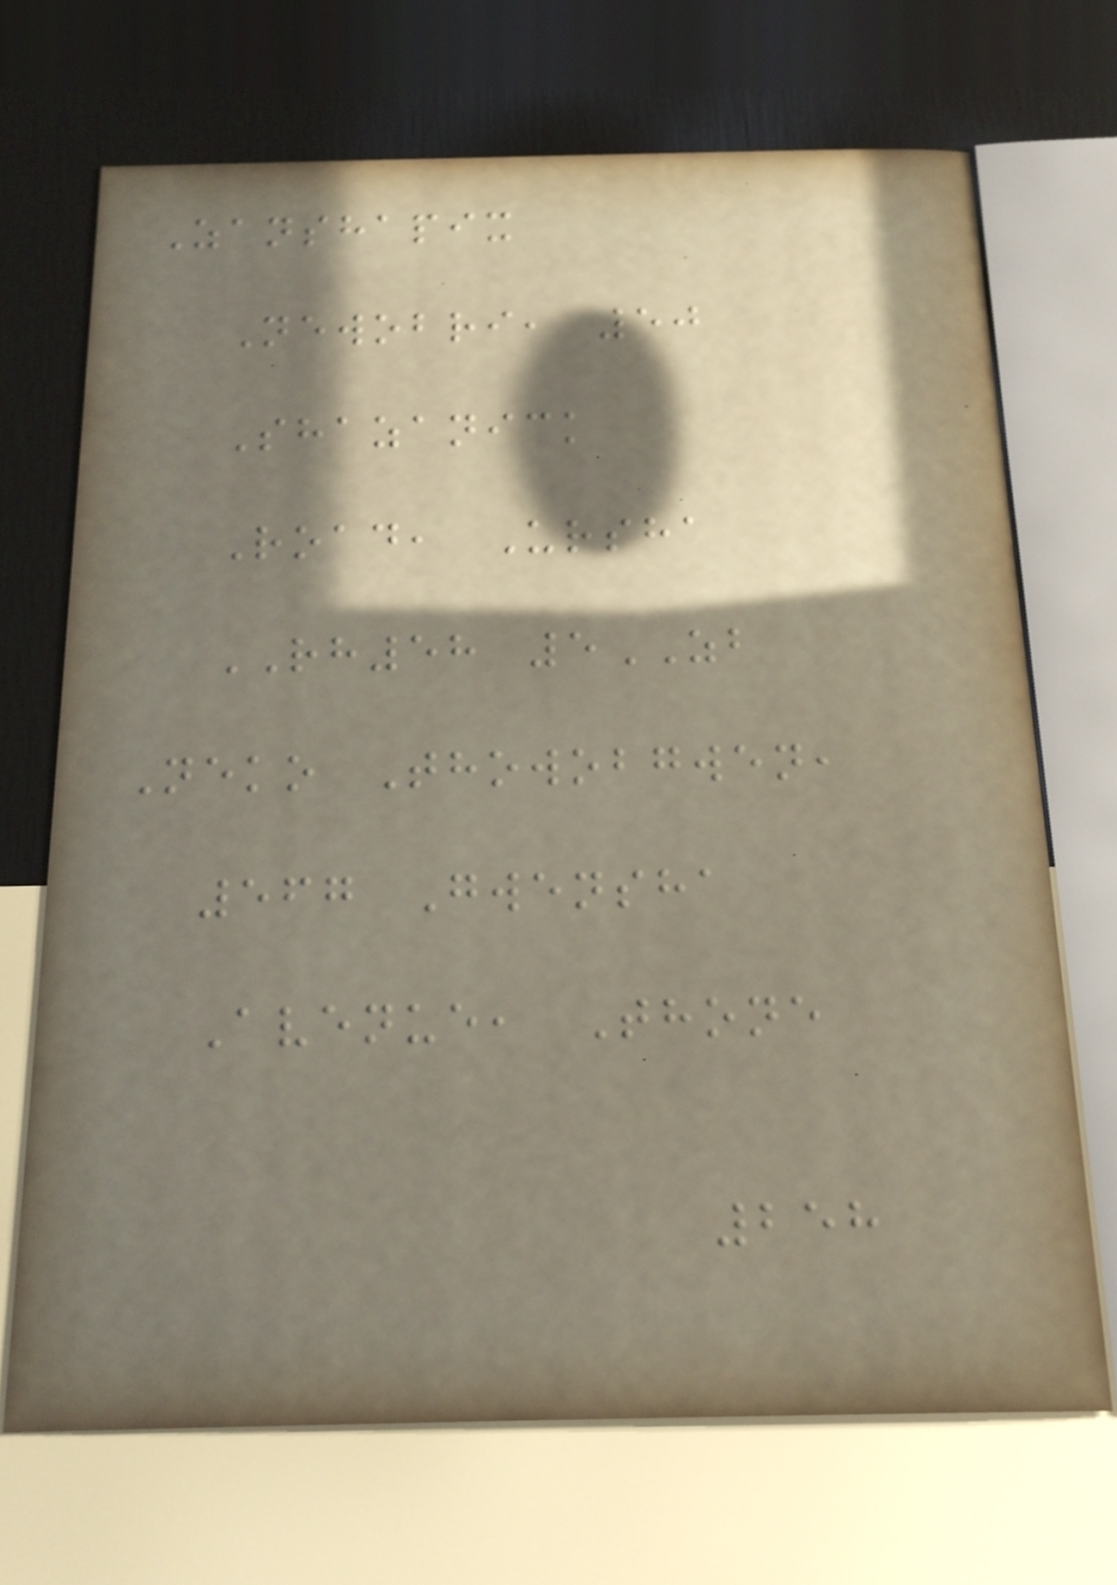Zanshapix
Newobri, 50
Shazanick
Road, Ursha
RH58 5ZB
Neko Thowobgwen,
567 Gwensha
Avenue, Thone
258
